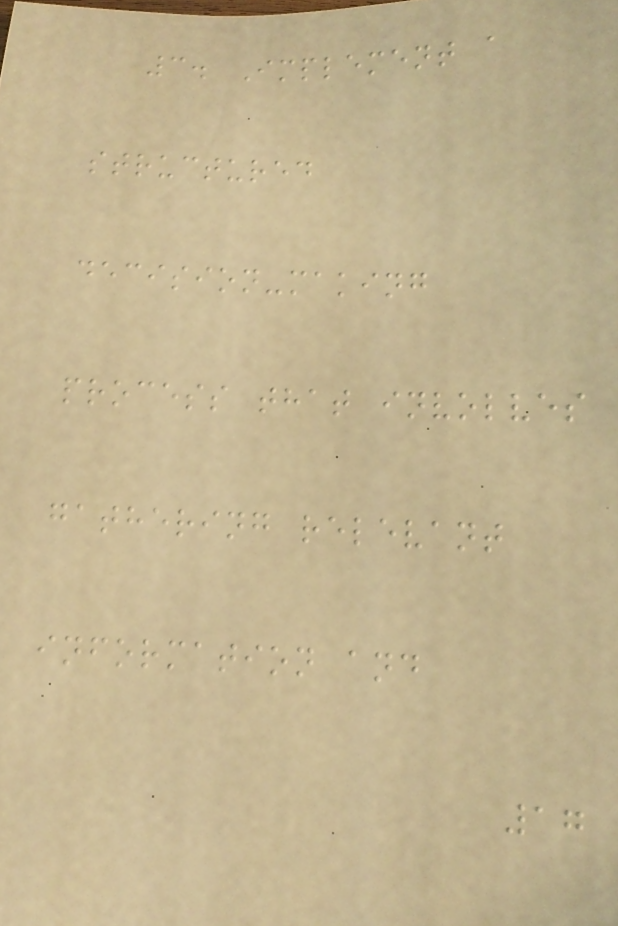3. Implement a
structured
decision-making
process that involves
gathering relevant
information and
17
